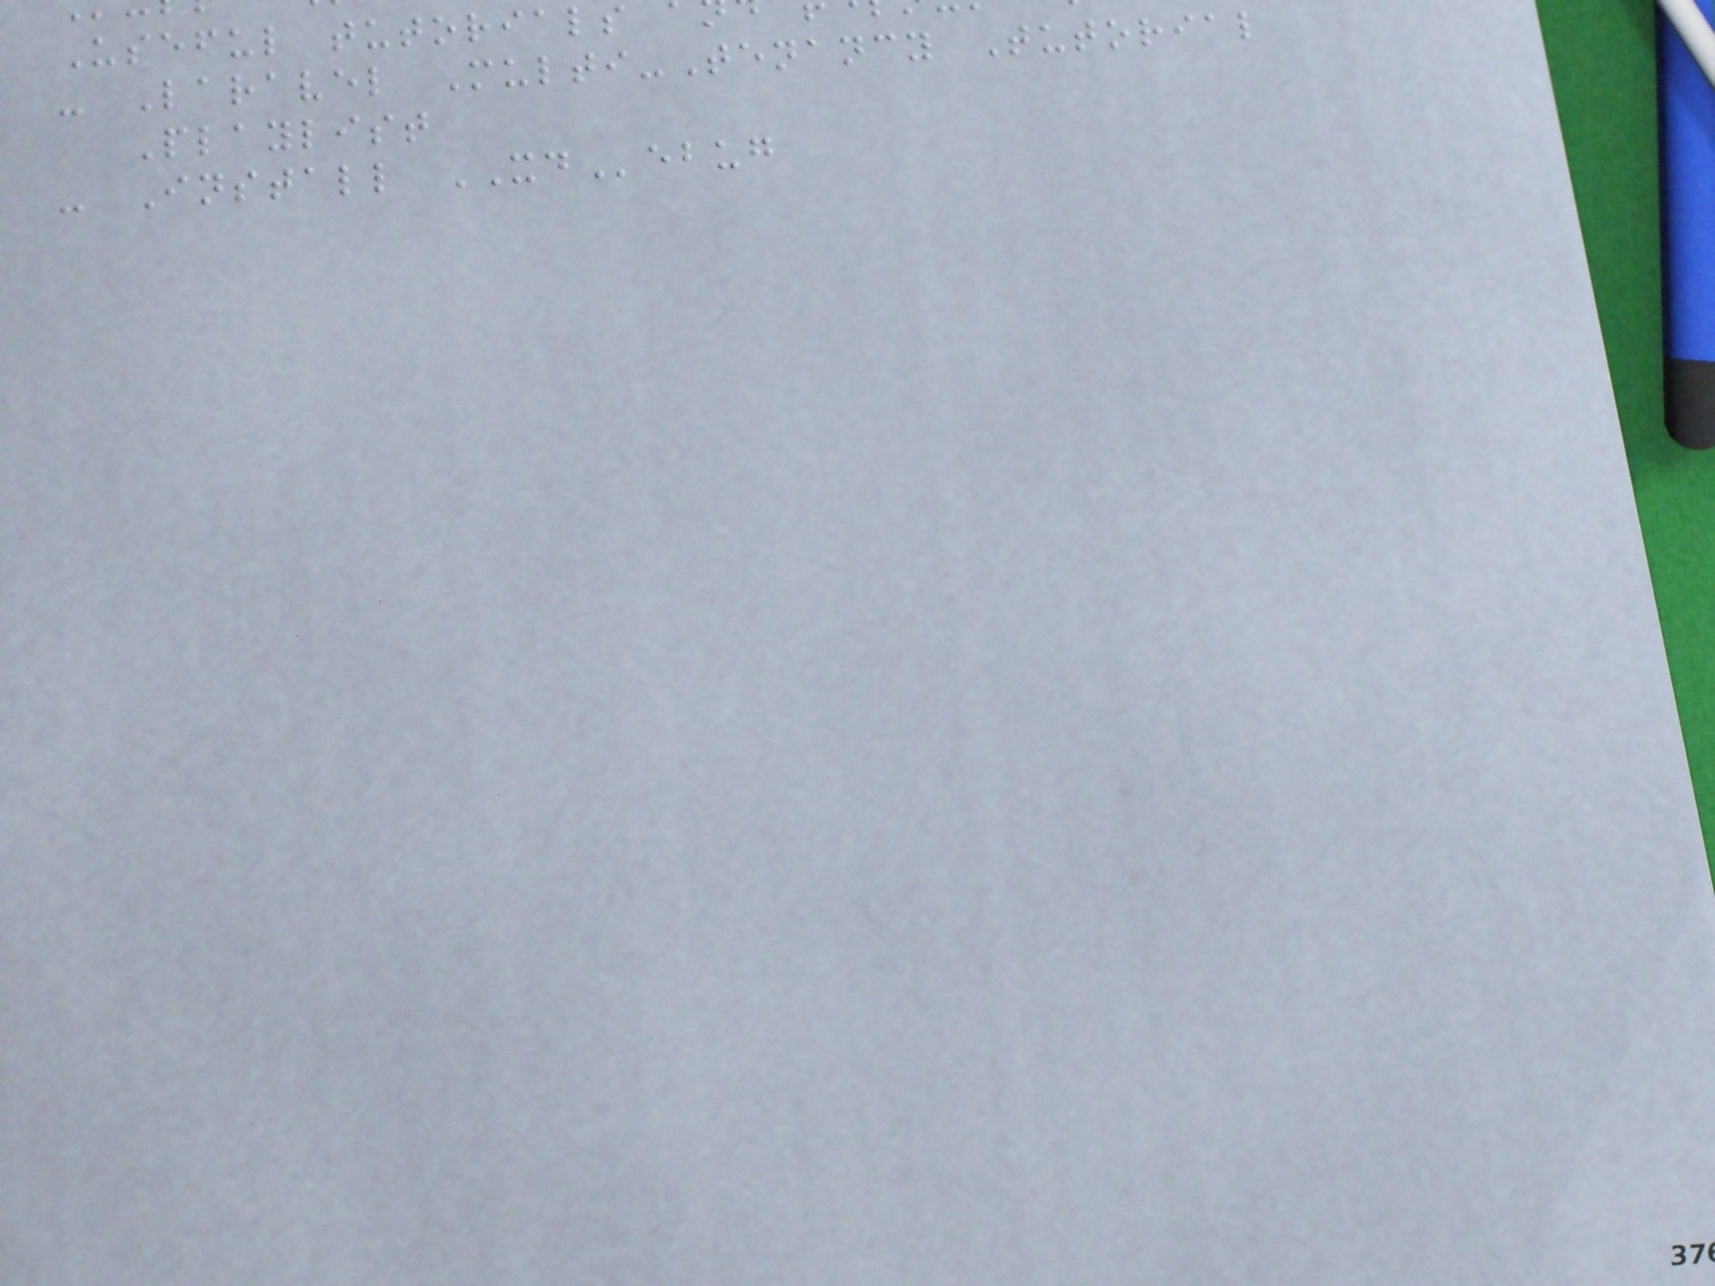Useful tutorials
- Laravel Multi-Tenancy Tutorial
Playlist
- Install XDebug
